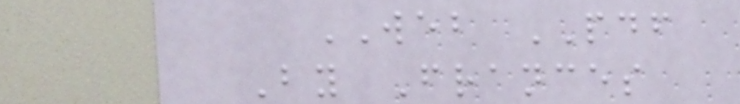WEB PDF
By Frances
